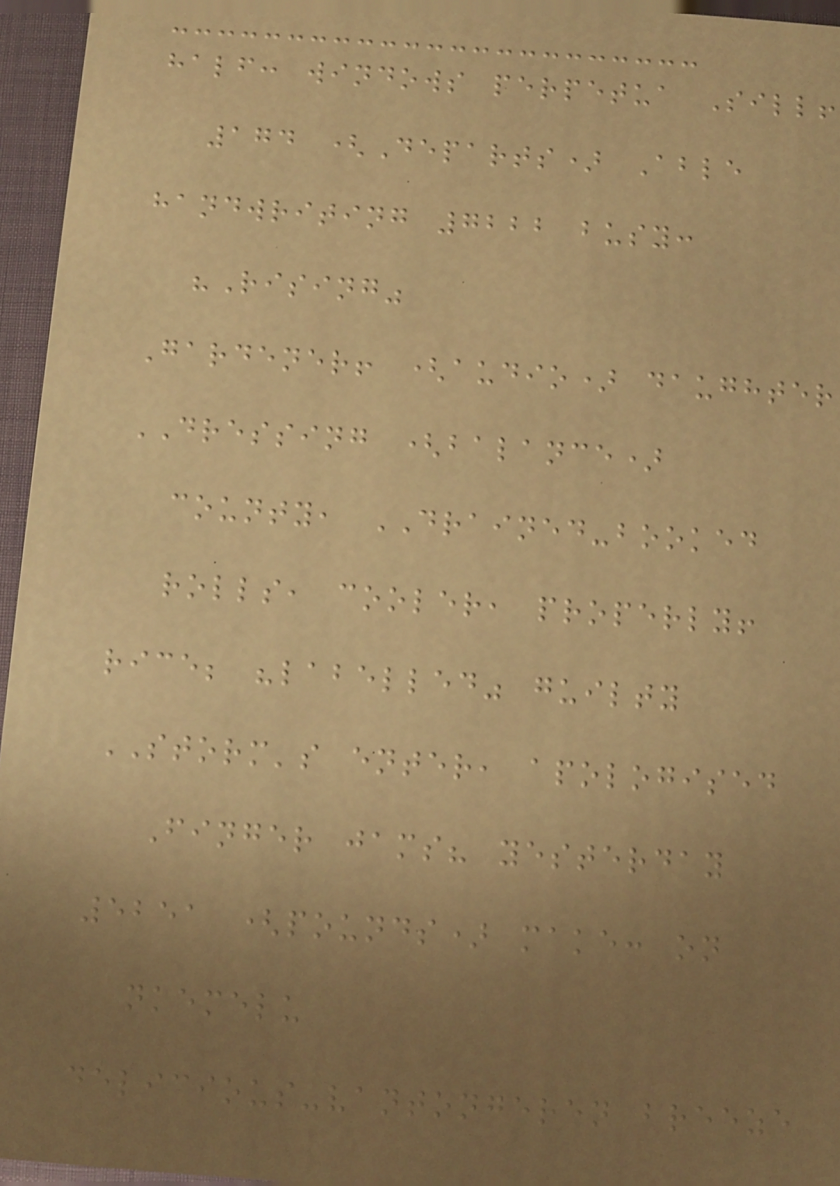half: windows perpetua Sill!
174 (Departs) Able
handwriting 7222 busy:
"Rising"
Gardener! (audio) daughter
DRESSING (balance)
county, DRAINED-booked
rolls, cooler, properly!
rice; "labelled" guilty
STORM's enter, apologised
Finger jams? yesterday
5251 (pounds) make: on
nkemelu
delicious-vantongeren breeze
